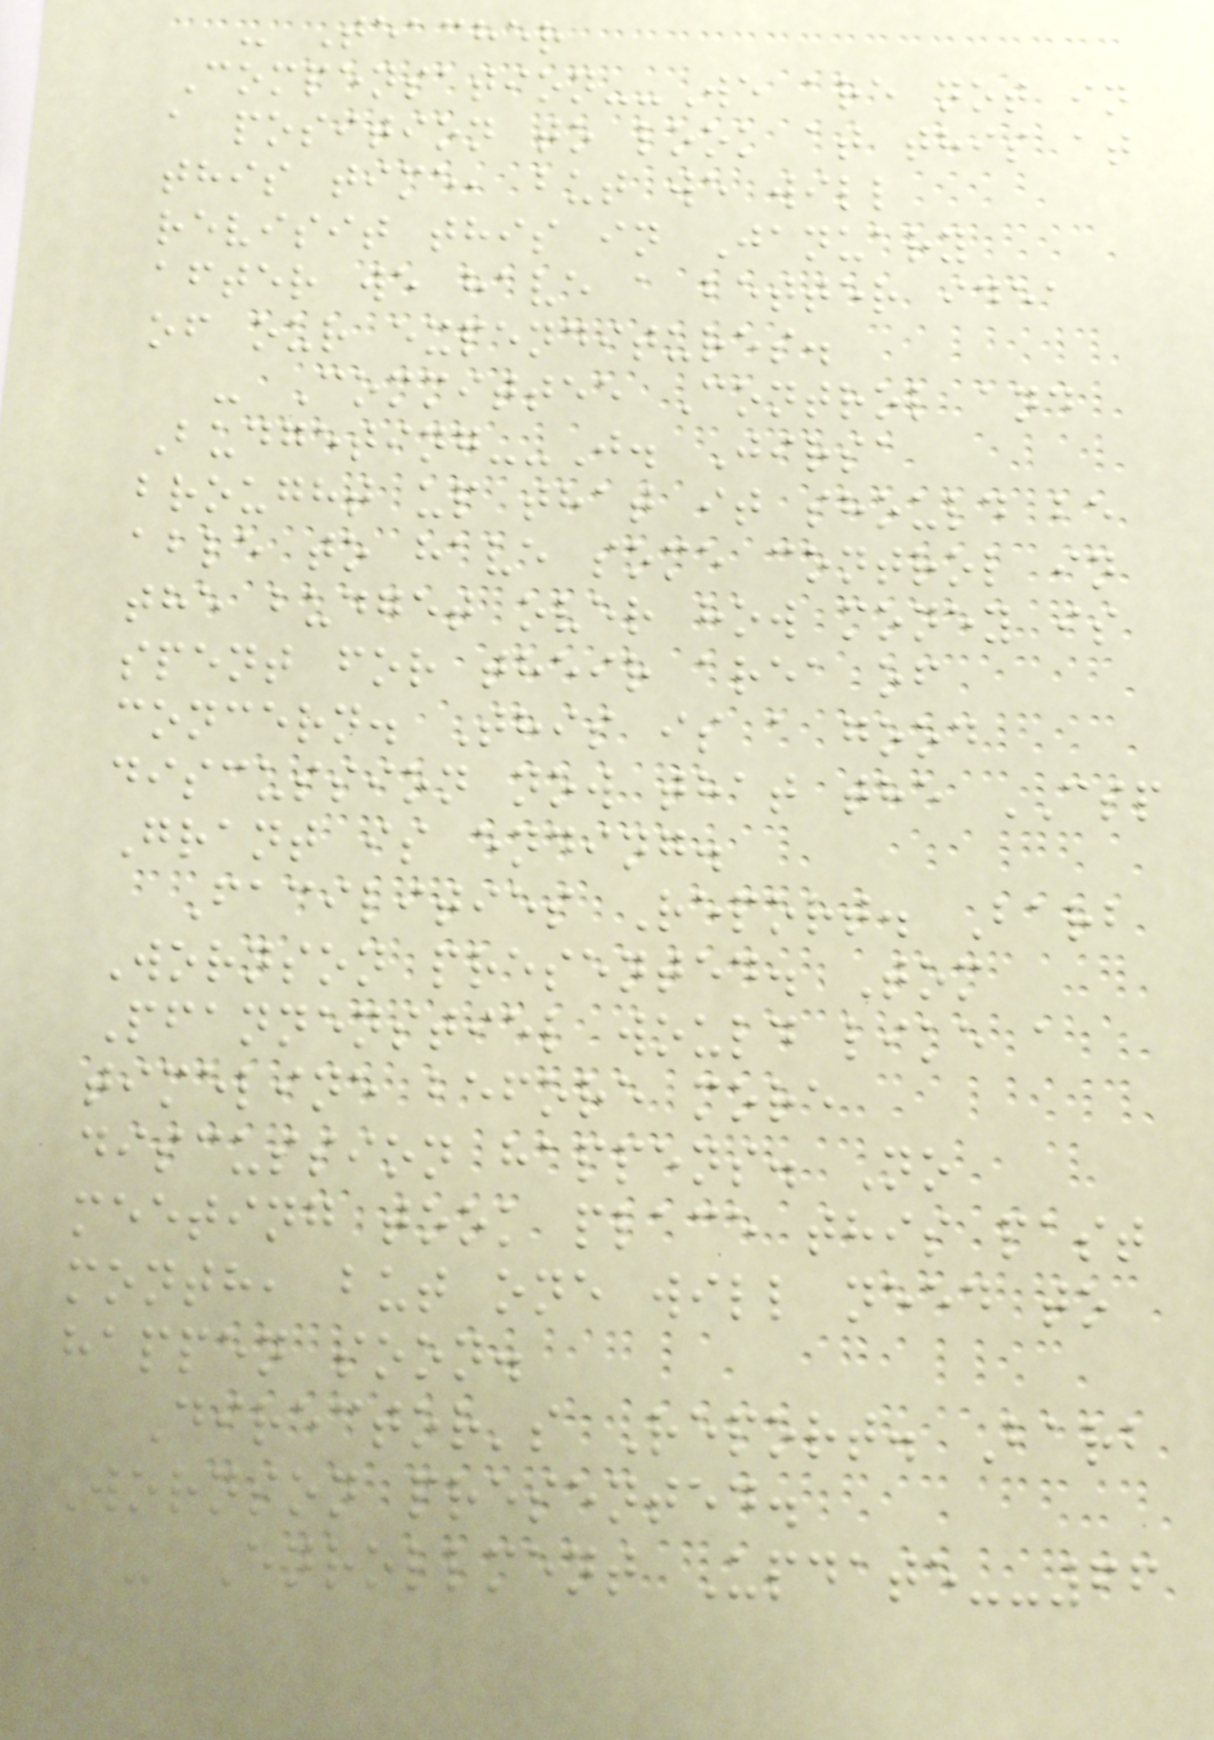- Teacher
Compensation--We are not in
a position to look at this at
this time, but we will
revisit this in January
after we have a better idea
of our expenditures.
- Committee Control and
Budgeting--J. Jirsa
brought up that it should be
able to have some control in
the budget over how money is
spent for their area of
concern. This is a good
discussion now that the CSP
Grant is ending.
Facilities Report. Barb
Wornson presented. Tom
Pfannenstiel would like a
timeline before more
discussion happens. No
meeting took place this past
month, but one will need to
happen soon.
Director's Report. Barb
Wornson presented.
- Enrollment Update--66
